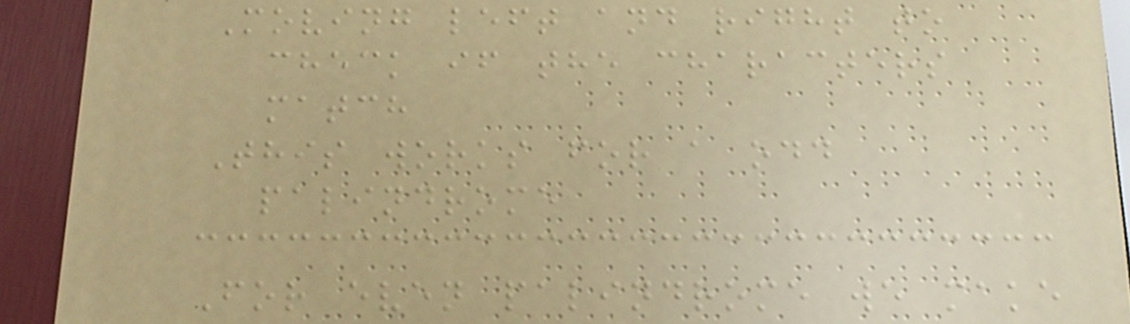Moving left and right to
check if the characters
match
This works for a odd
palindrome
For even palindrome we make
